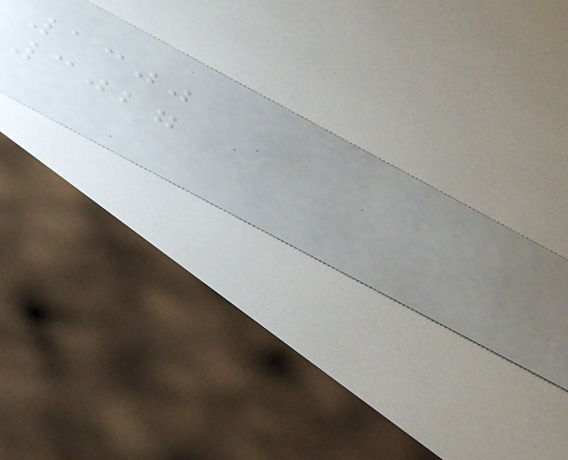1300
3027
